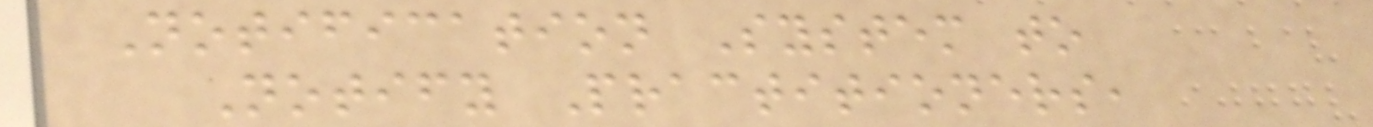Notification System to
Notify Practitioners,
